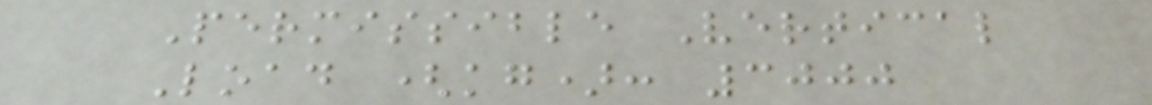Permissible Vertical
Load (kg): 3000
